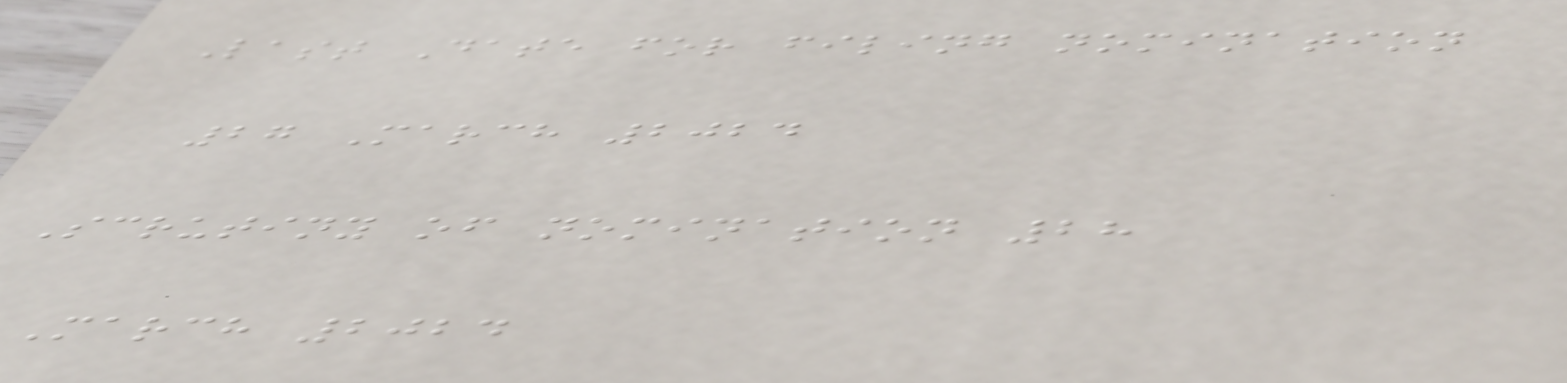Last Date for filing nomination
27 March 2024
Scrutiny of nomination 28
March 2024
